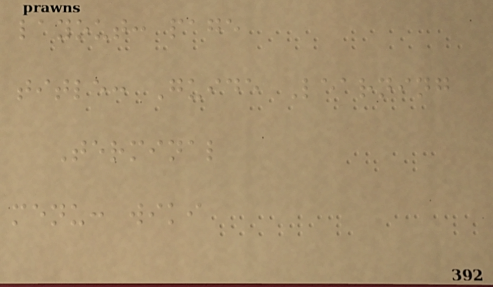layout: page
title: Guide Learning
Terminal
menu: wiki
